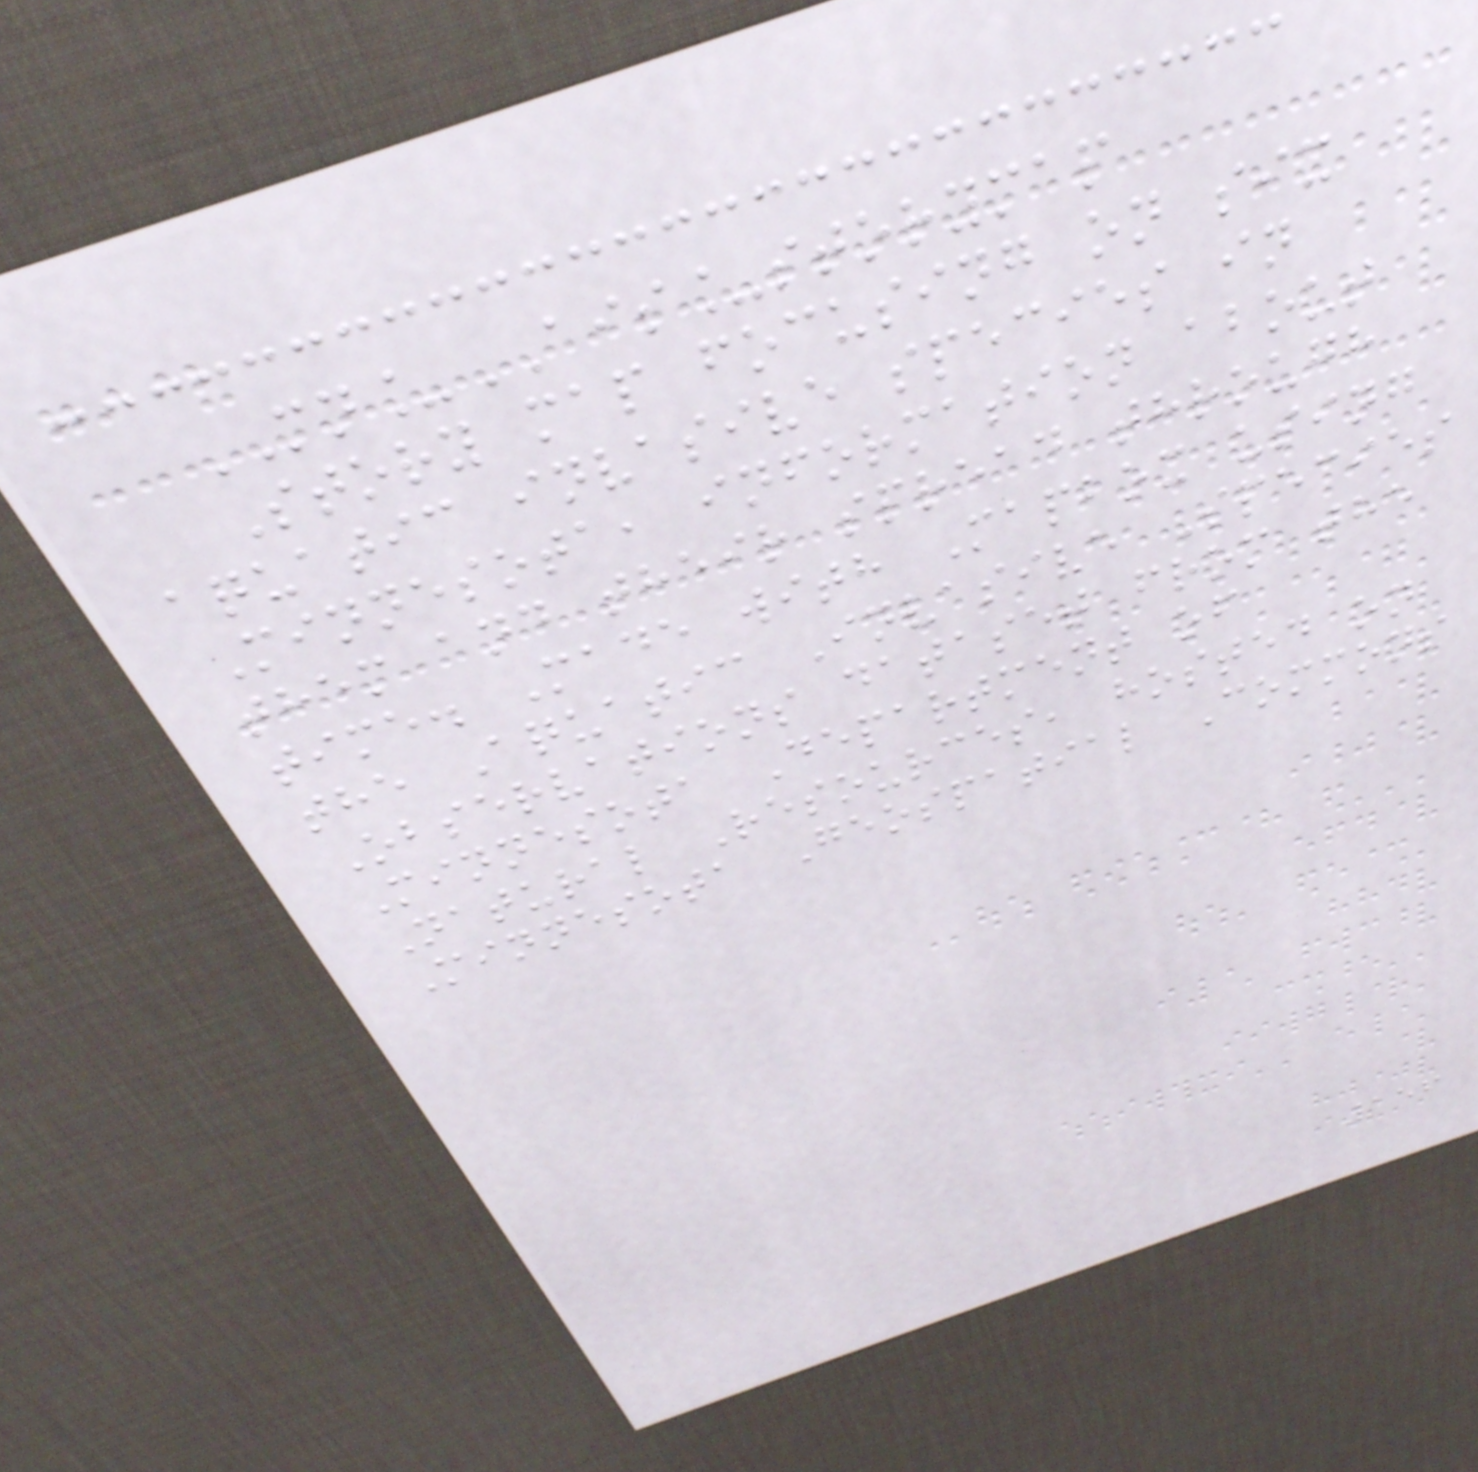MN_AIS_storymap
Story map focusing on six
aquatic invasive species in
Minnesota, information about
them and their spread through
time. Made with Mapbox using
the Aquatic Invasive Species
Observations dataset from the
Minnesota Department of
Natural Resources, hosted on
Minnesota Geospatial Commons
156
